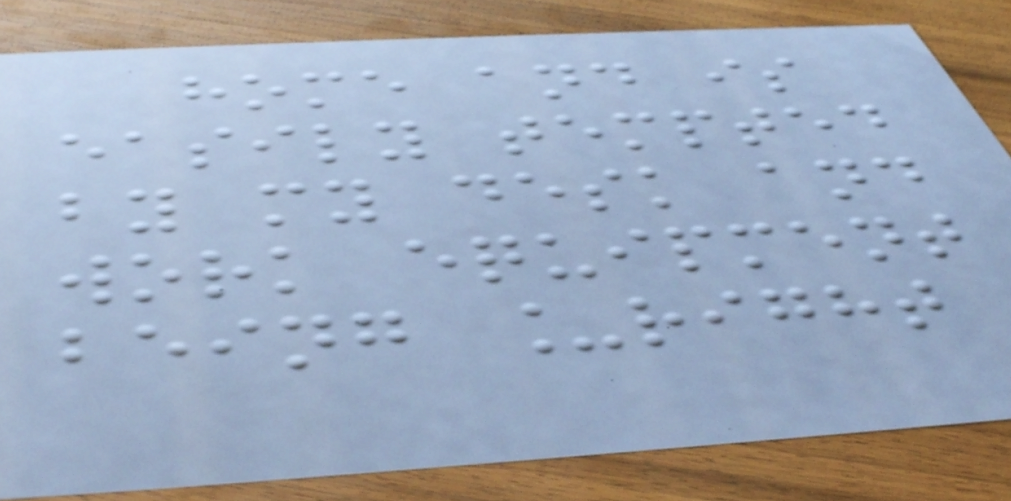home and is
easily tempted
by my desk and
work equipment
being _right
